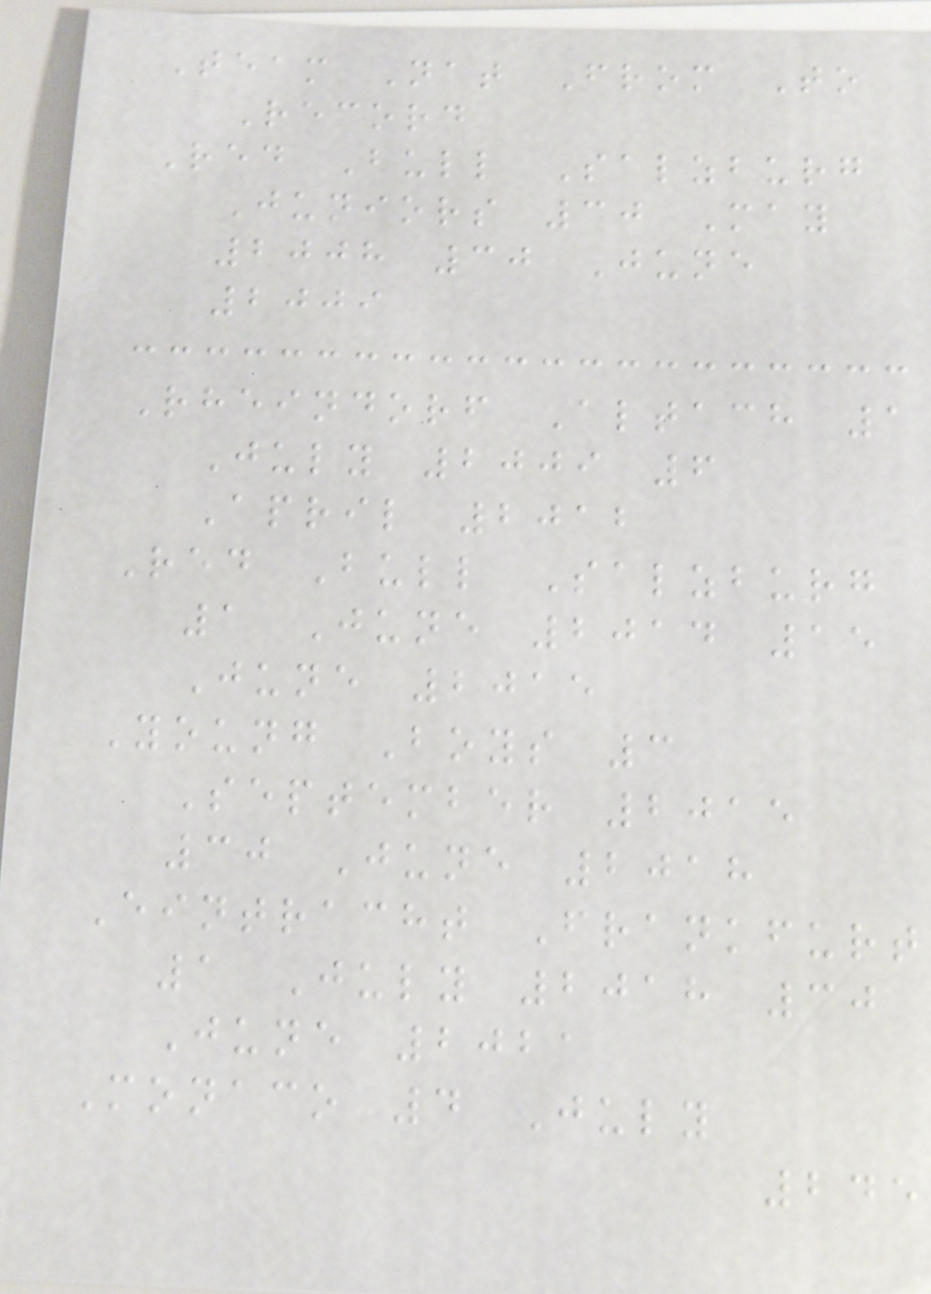Team Nat From To
Record
Red Bull Salzburg
Juniors 30 May
2008 30 June
2009
Rheindorf Altach 1
July 2009 6
April 2012
Red Bull Salzburg
1 June 2014 15
June 2015
Young Boys 3
September 2015
30 June 2018
Eintracht Frankfurt
1 July 2018 30
June 2021
Monaco 4 July
245
